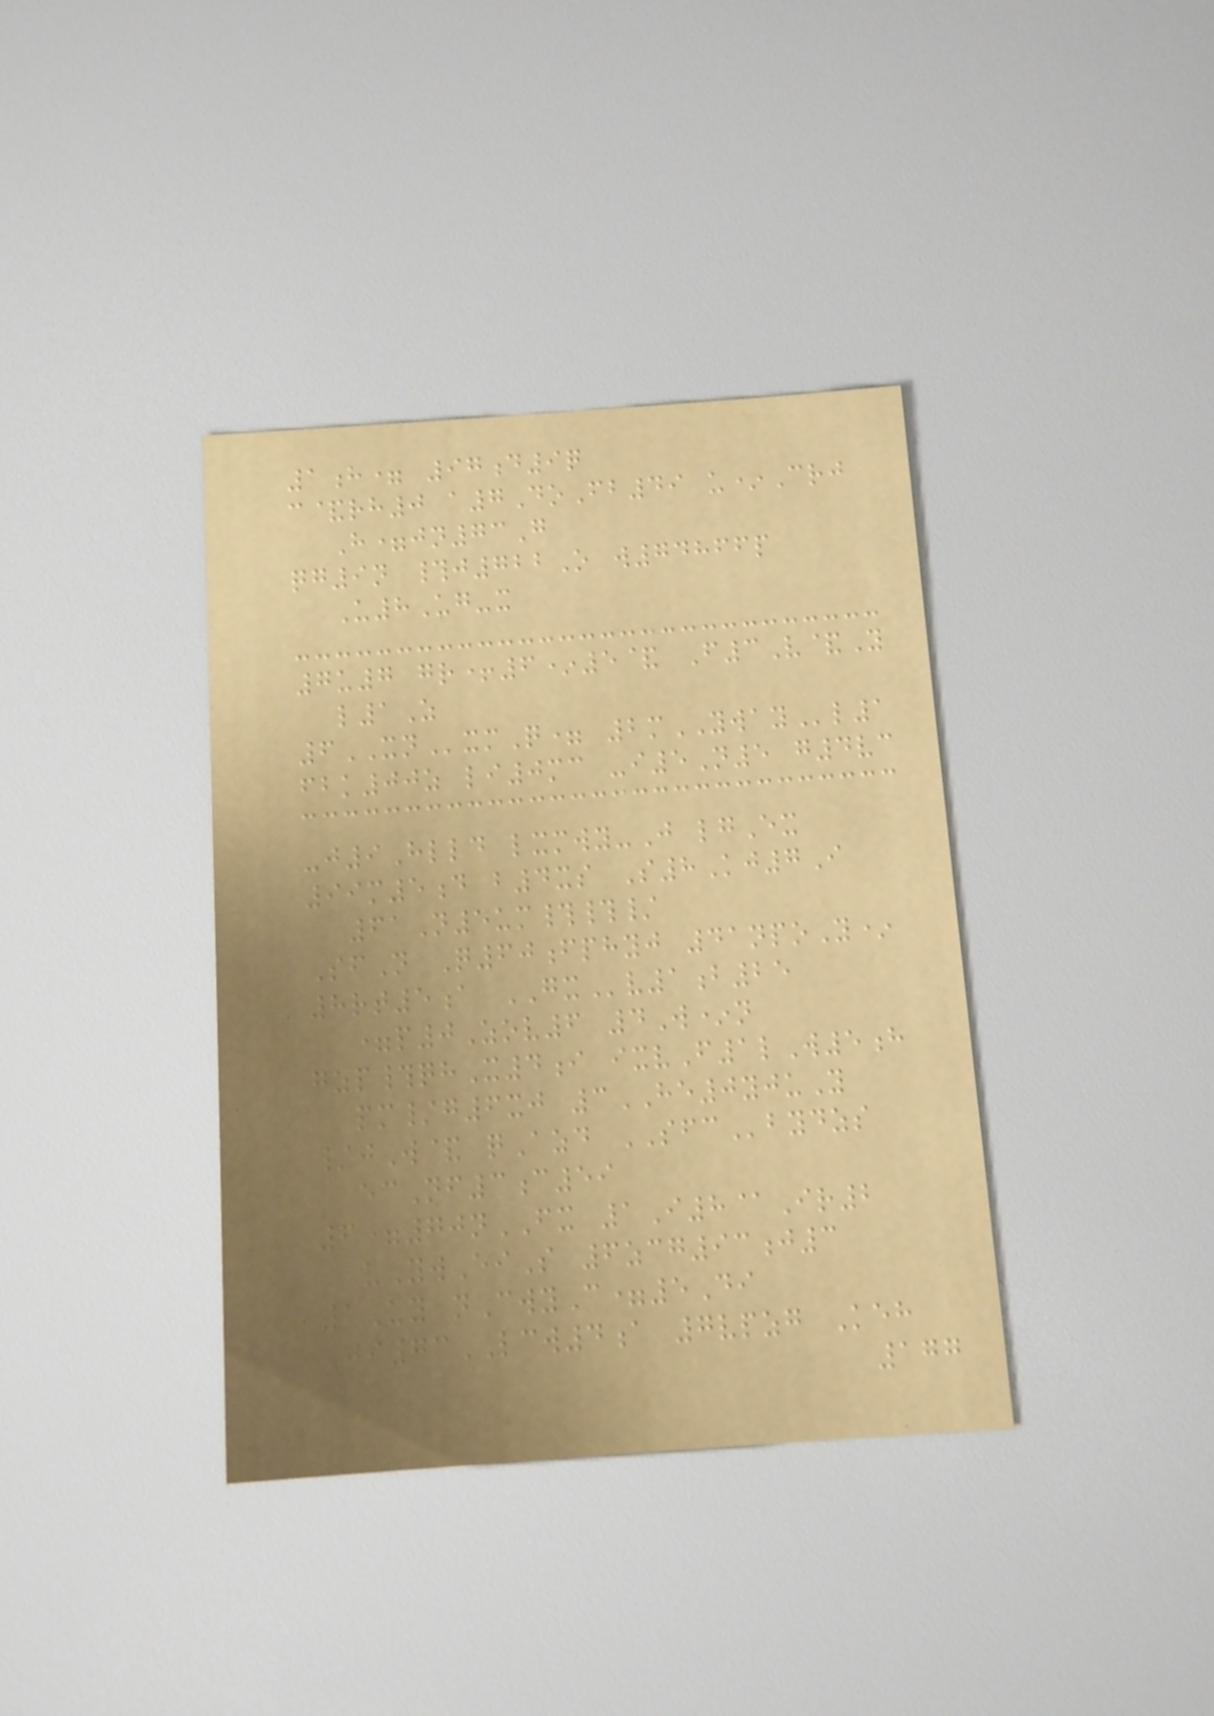1h= 97d9q
c&rh0 a7DoFb49 u*Crj
H=jn73G
qg9n #j722O w74866p
U8Ug-x
7u7 gr+6*5& F3V&Y
l1Z
6XNxmQ= 2mYWAYl1
fbk00z li0mc -i5N5 g4vc
-j9Hlld lxmwy-J lgEx
99m5d b4xs S8Kj7I
61N5um##/
SfN Q60fphyj 41npoY*
8rt5a GXv1b25
=p0Zov6 4W*n
gzp#qhX4i ixvF1lW5h
pm/g6xj 3HE0yjuY
/jW& qAzd SFCbydzs
ecNf3c59
6=70nFX 1I8@Ir2
uYwEiS 6zcg93j3
1Uy nCwyC=5Di
Ji73LCW4a 7vpzg Keh
177
